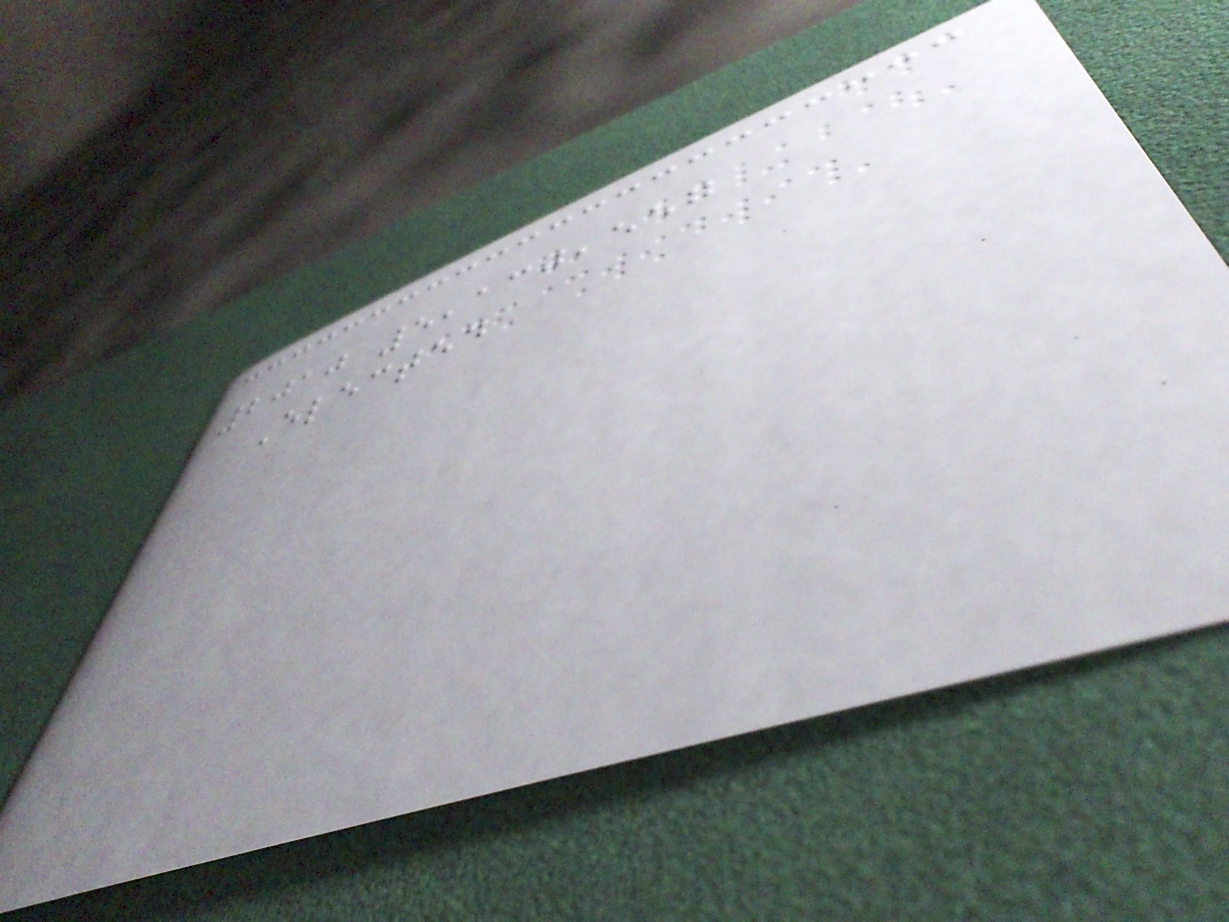2010 5,130,557
Elected
